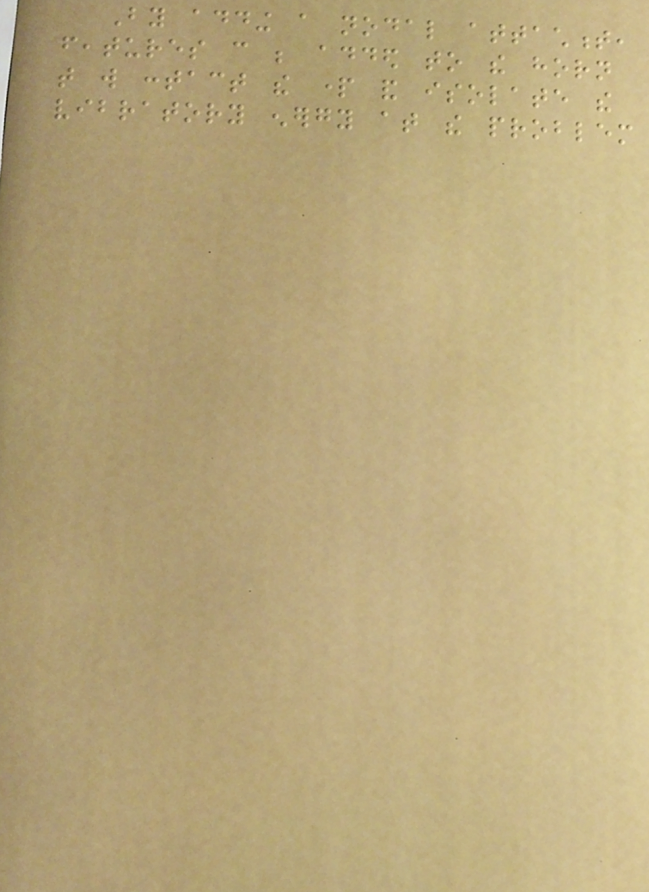By adding a nodal attachment,
features can be added to the horn
that will contact the part and isolate the
vibratory energy at the problem
